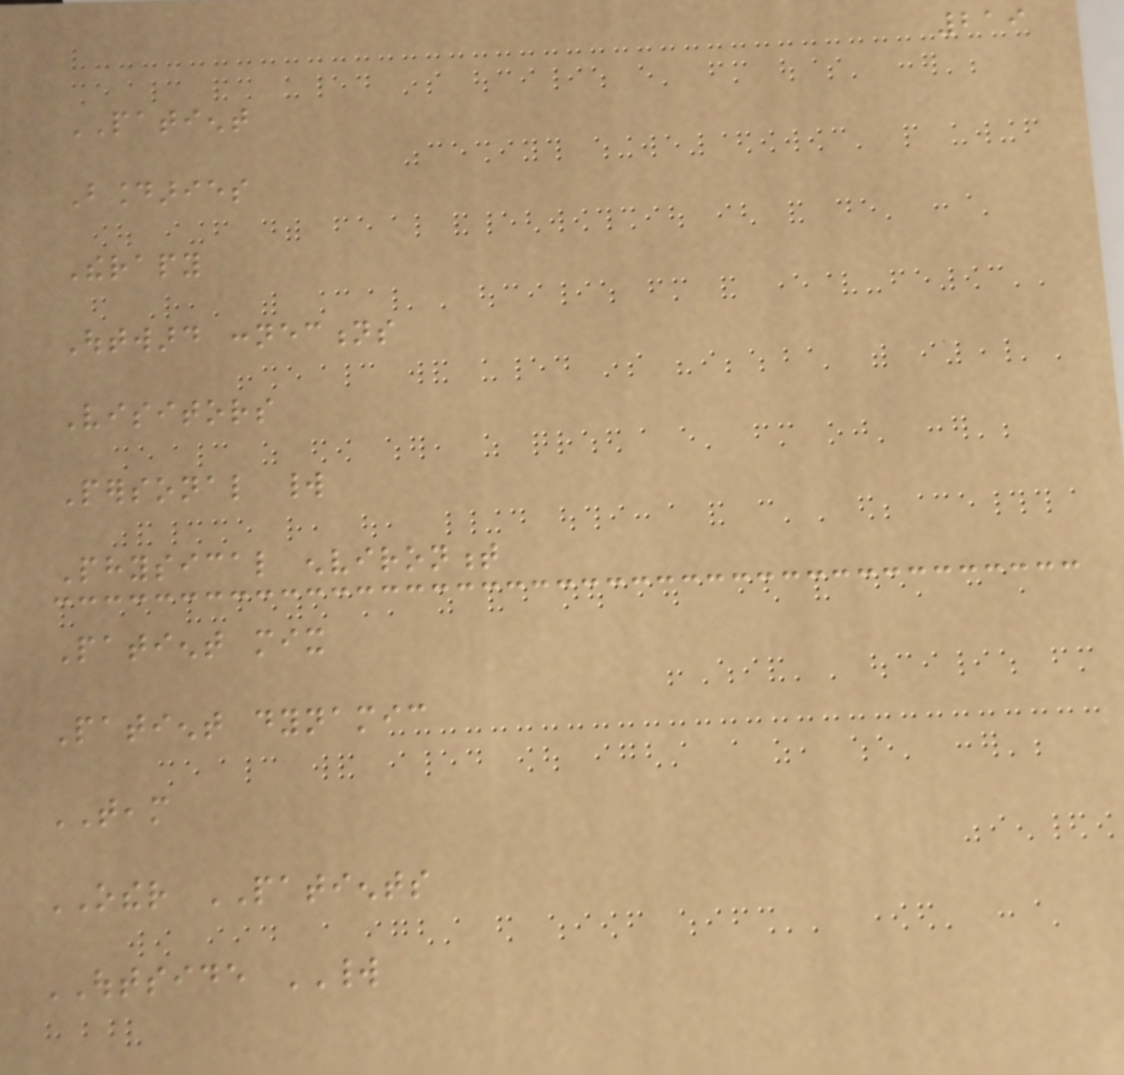219
PATIENT
Boundaries
Therapy
Outward connections
Visitors
Personal world
Physical environment
Patient mix
Patient dynamic
TEAM
OTHER PATIENTS
OUTSIDE WORLD
